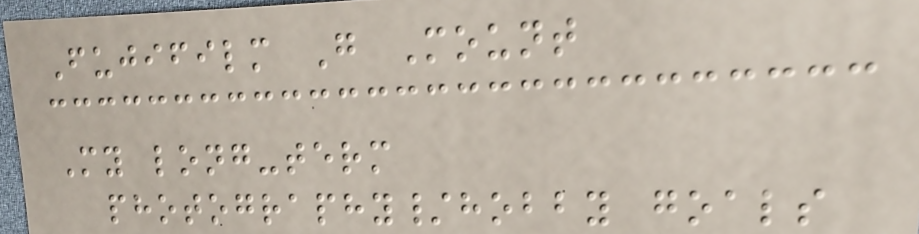Fujifilm G Mount
My long-term
photography/hobby goals
